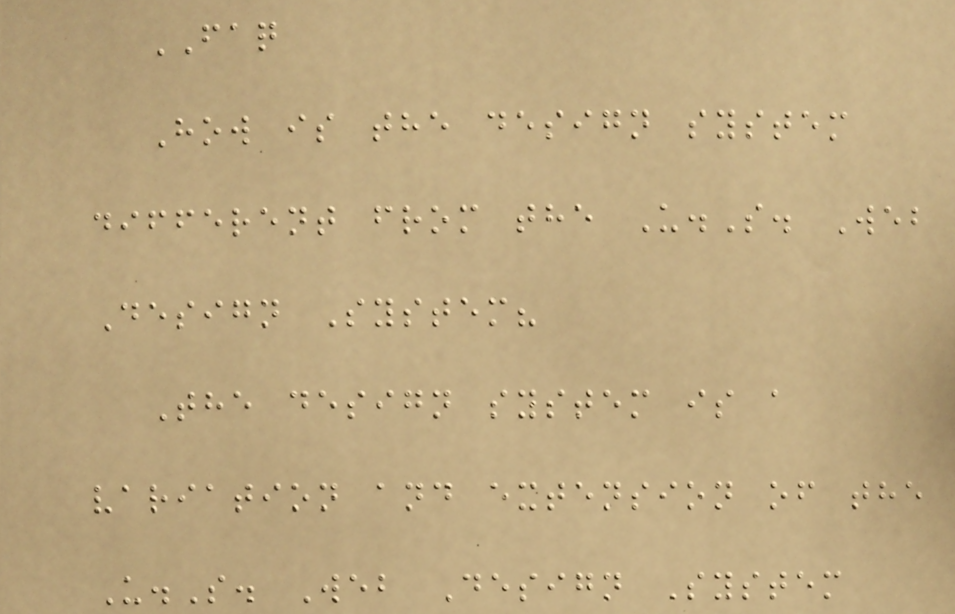FAQ
How is the design system
different from the U.S. Web
Design System?
The design system is a
variation and extension of the
U.S. Web Design System
